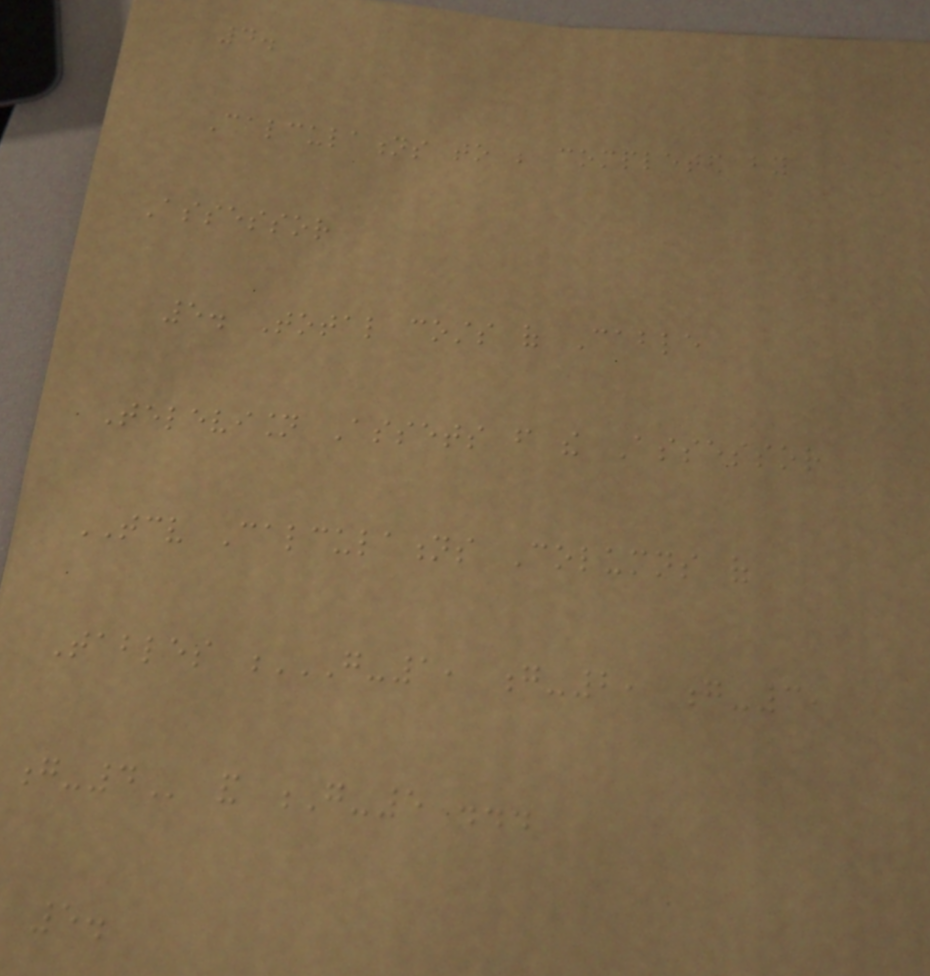4.
Calculations to be completed by
Assessor
5. Total costs of Cable
Television Assets from the Assessor
TCV Calculations Columns of
Tables G-1, G-2, G-3,
G-4 and G-5 ...
5.
